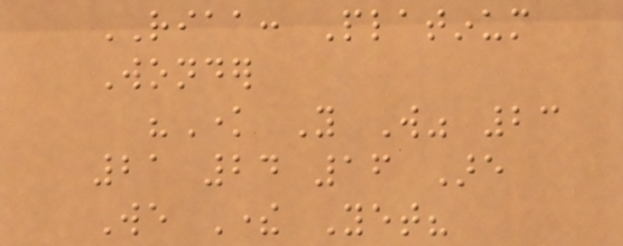RIAA: Platinum
Wonder
"Know You Will" 23
21 24 16 Are
We There Yet?
